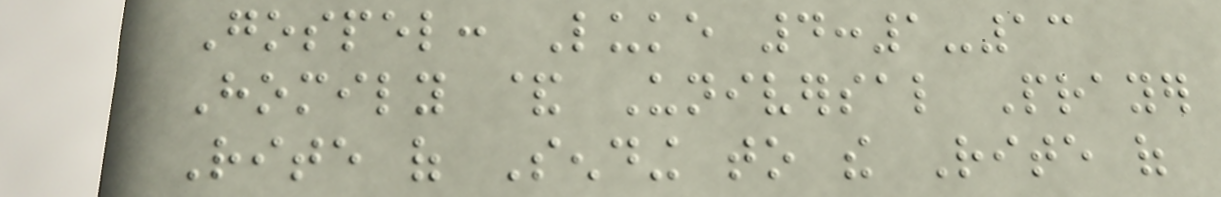Gospel: Luke 4:1-13
Homily & Universal Prayer
Rite of Sending to the Rite of
